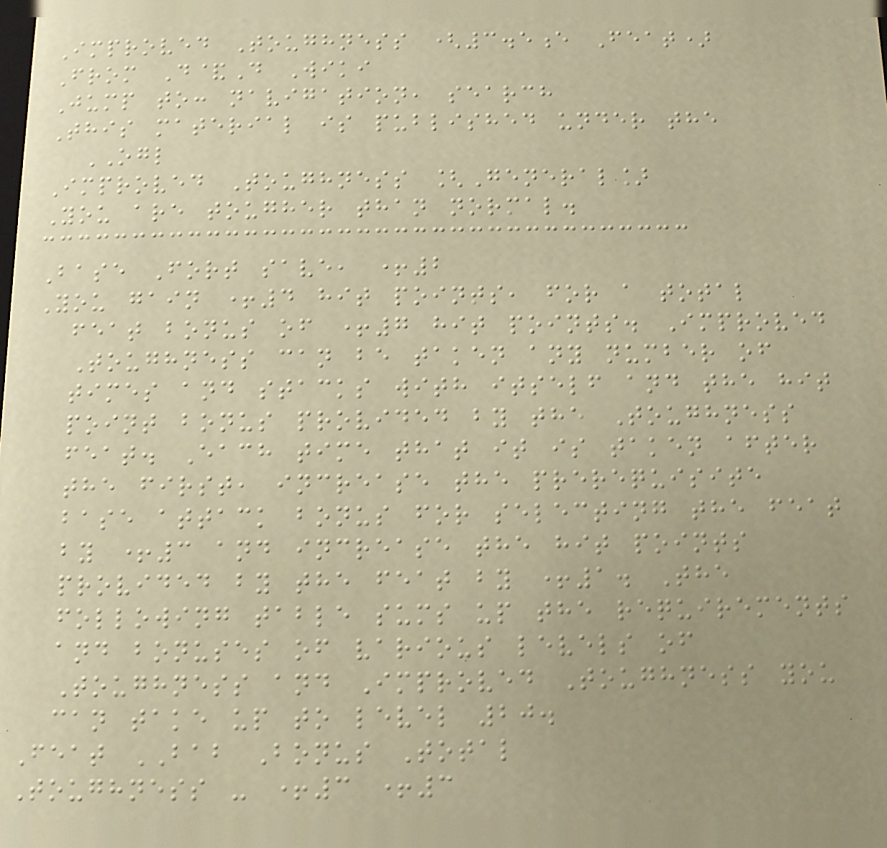Improved Toughness (3.5e Feat)
From D&D Wiki
Jump to: navigation, search
This material is published under the
OGL
Improved Toughness [General]
You are tougher than normal.
Base Fort save, +2
You gain +4 hit points, for a total
feat bonus of +7 hit points. Improved
Toughness can be taken any number of
times and stacks with itself and the hit
point bonus provided by the Toughness
feat. Each time that it is taken after
the first, increase the prerequisite
base attack bonus for selecting the feat
by +3 and increase the hit points
provided by the feat by +1. The
following table sums up the requirements
and bonuses of various levels of
Toughness and Improved Toughness you
can take up to level 20.
Feat BAB Bonus Total
Toughness - +3 +3
